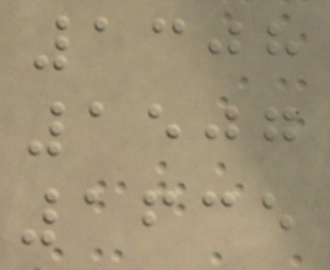1308
1507
1635
